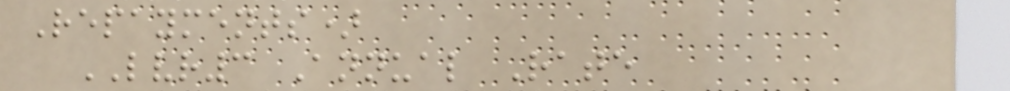Repayments)
LVR3 Annual Rate
